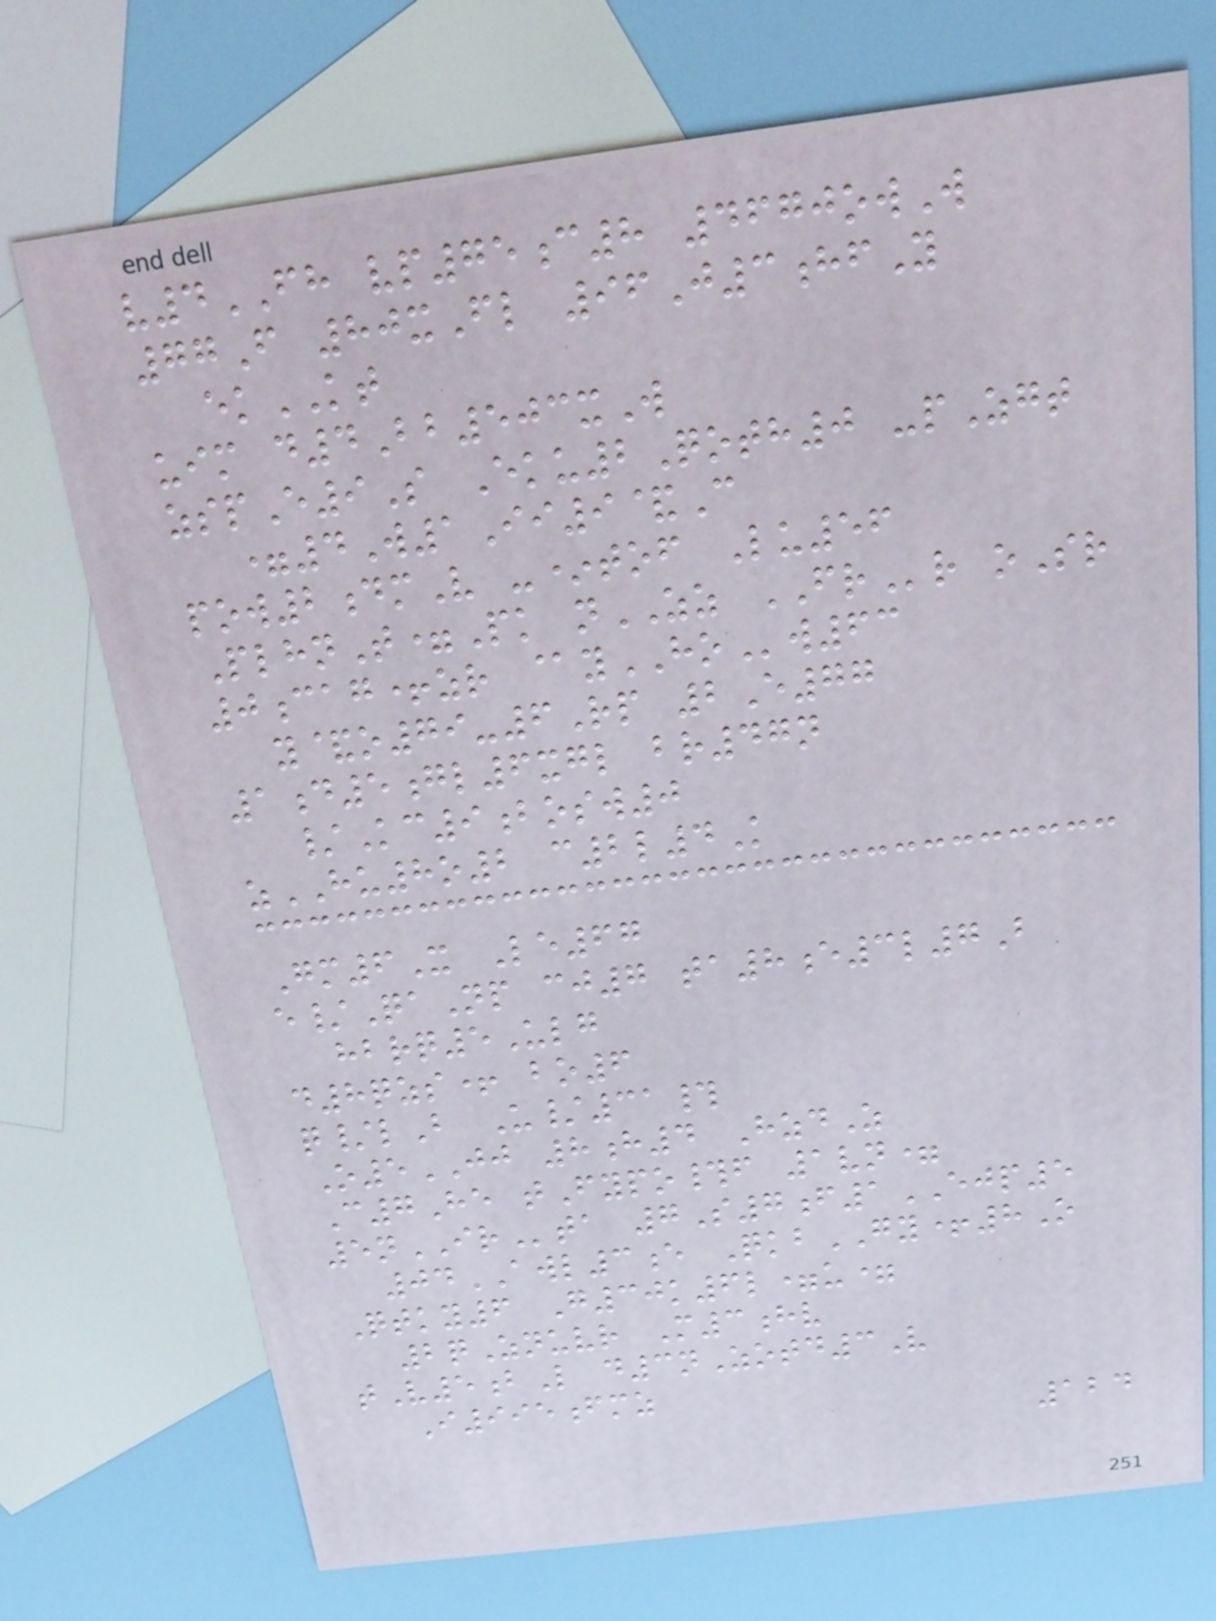v4FH vp75c8 4670owW
77F 80xFl 96J3hfY
ekKT
uim d4Bb503xW
zspE9S Eku2Qoth0 -pZgt
=4W1Ii9&C
pow2dmV -*tof Lu56
PlhnT=Pk nZZ FRr oSr
0cag+zr @yHOw63
y&o79-6Rp 2E77
1d5gl6xgl br47n
/Kc9bosw0
zHU8o2 c2l4K
Gm6X Le67
e/QaNp cj7 ta8e3l7B
hbrq5Ulg
d8qzs+ bo6
q/lB U/31#
O5JJ 8h4 HzdZ
C7He tFypo#f 1vn=
5nIRta 7S7f1EJP5
04AWL3e QkbGY+8O
Qtky6 G30k6l=u=
2qZnuvr M3hv
tV5bL d3nZotd3V
I995fmz
124
